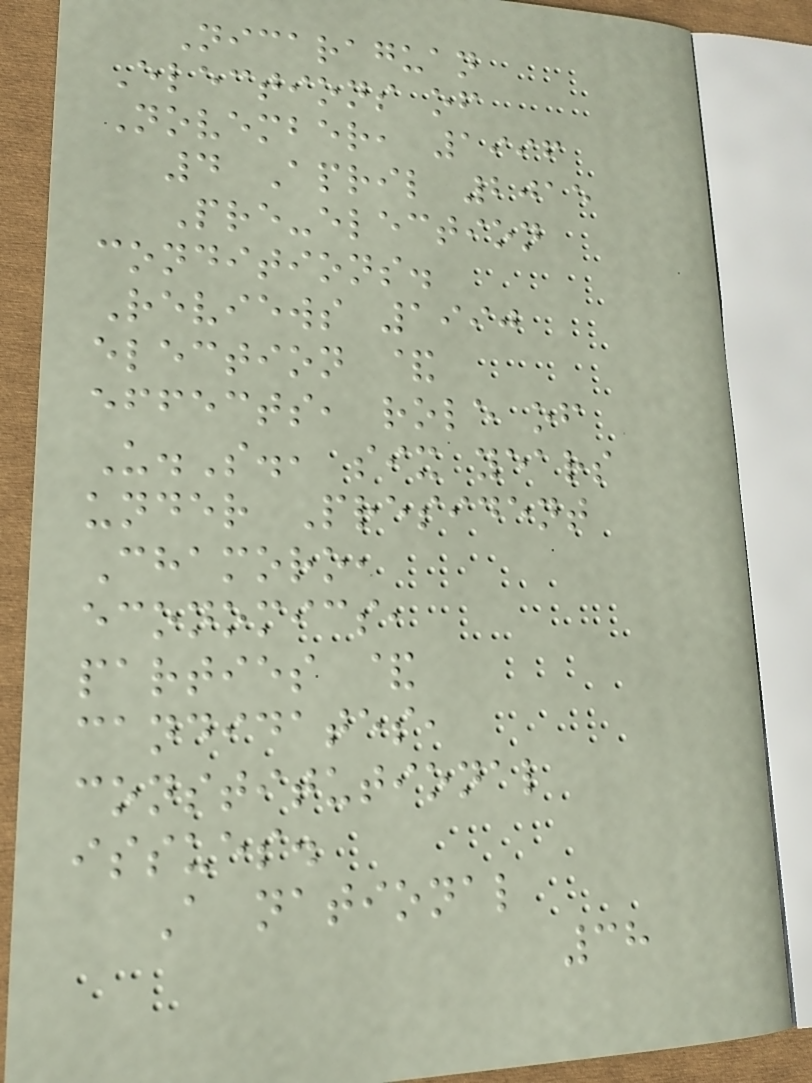Nicaraguan
Elections of
November, 1996
4 April 2015
Pre-election
conditions.
Reviews 1990
election &
effects, role of
U.S., six years
under President
Chamoro,
economics,
parties &
candidates,
constitutional
issues.
A national
38
